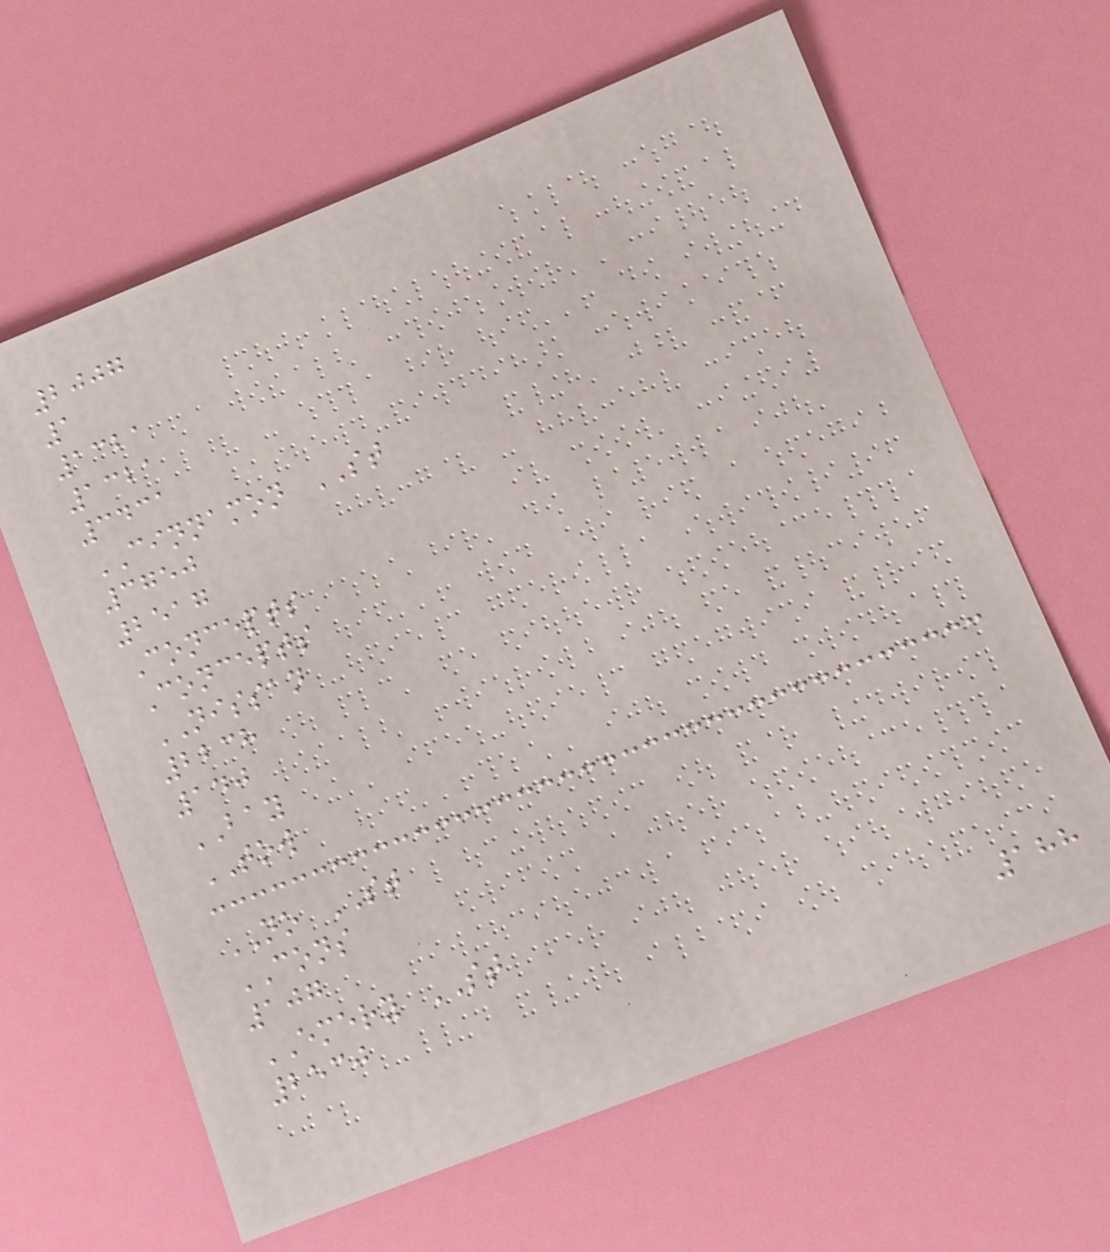2007
1
1321
1321
3431
CINNAMON ST
3750
2517
Concepts
Concepts
NISSAN
2238
140
BAY
TOW
NO ST
CONS
107
EMERY ST
2530
188
